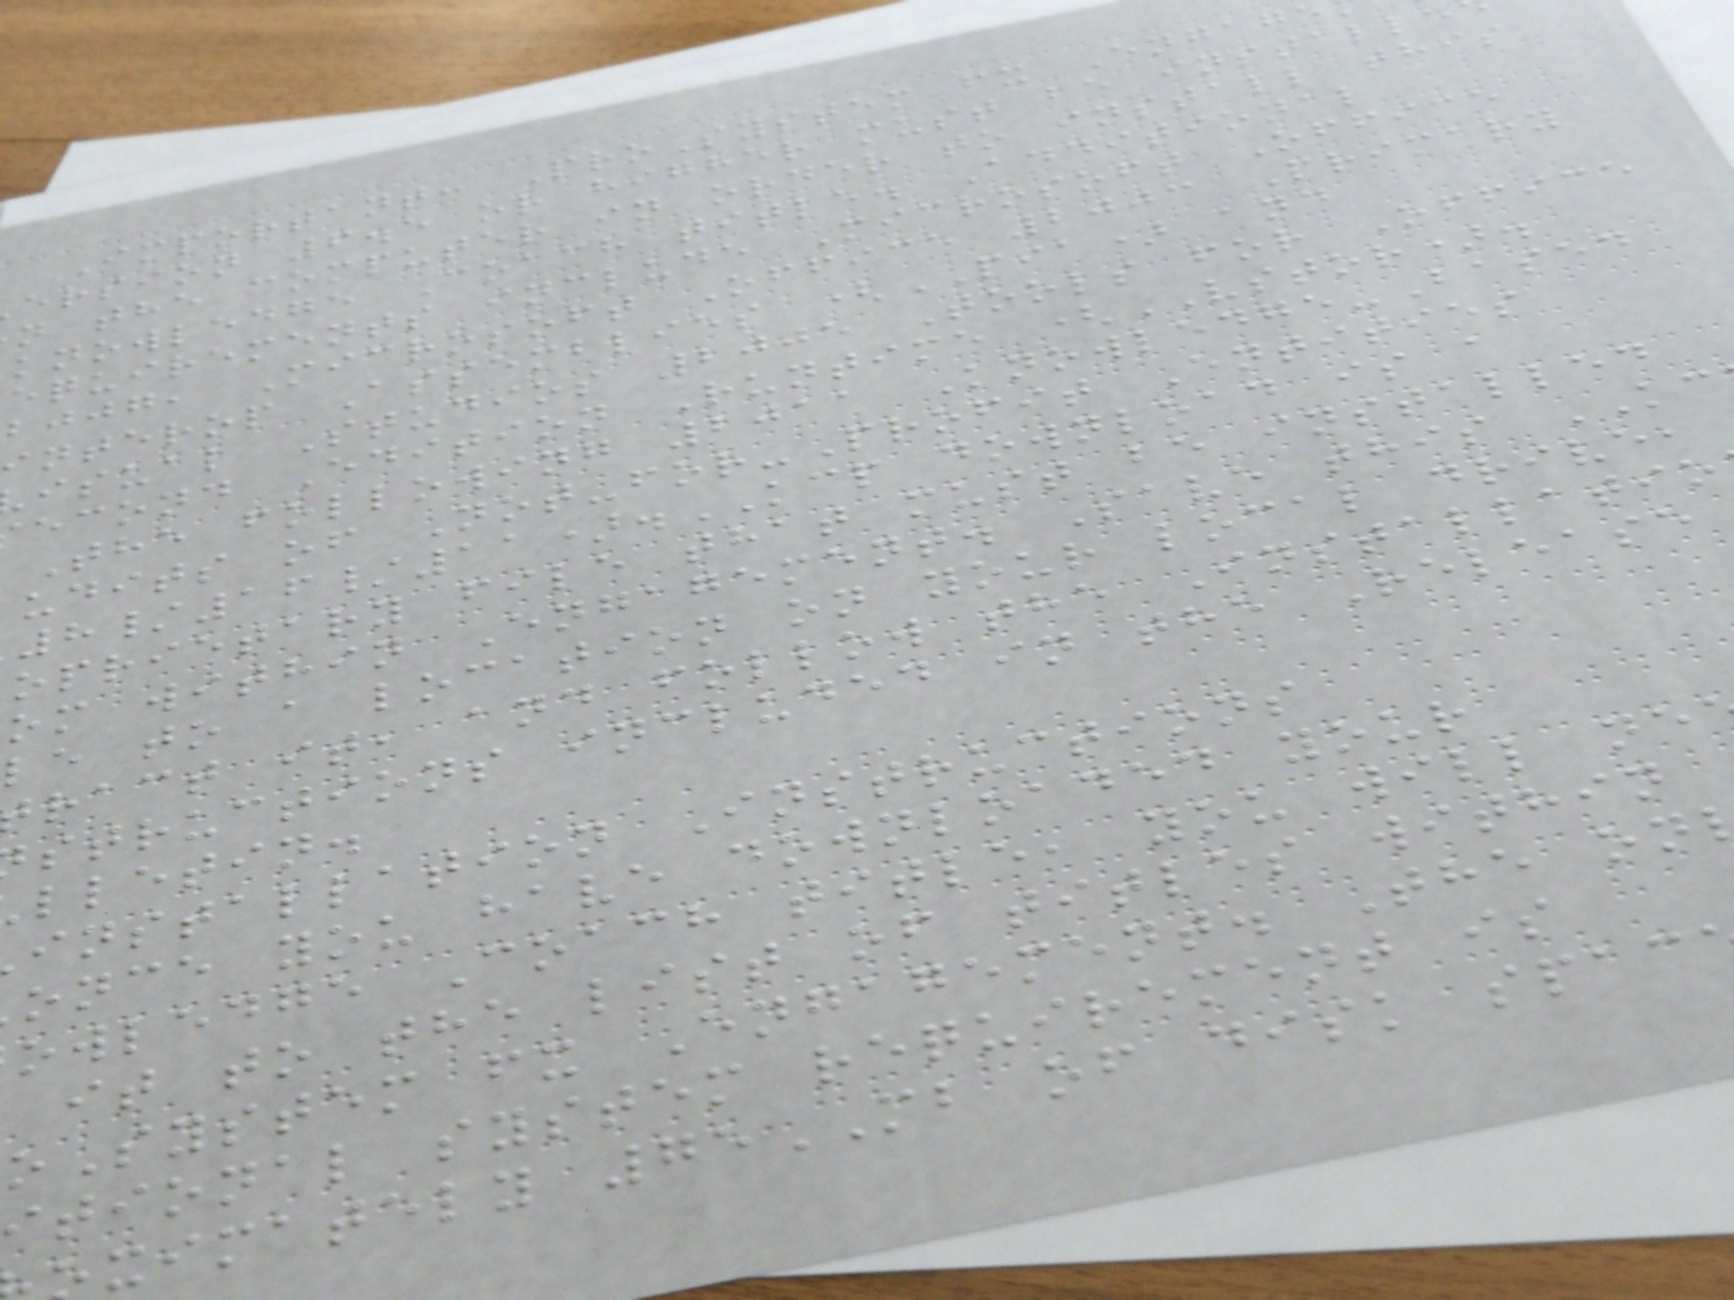Important: ProSystem fx Engag
ersion 6.5 or higher must be installe
n the computer in order to install this
knowledge Coach title. Additional
equirements include Microsoft Office
bjjg, Microsoft Office 2003 Primary
nterop Assemblies (PIA) and
isual Studios 2005 Tools for Office
econd Edition Runtime (VSTOR).
The following 2011 Knowledge-Based
udits of Not-for-Profit Entities
8/16/11).KCP download is a
oprietary file that must be installed
om within Engagement. Save this KC
le to a location on your local drive,
ract it, and follow the Installatio
structions included in the Release
lletin.
installation Instructions
once you have downloaded your
owledge Coach title, you will ne
it to the list of titles within
oSystem fx Engagement. The on
itional system requirement is
ximately 75MB of disk spac
